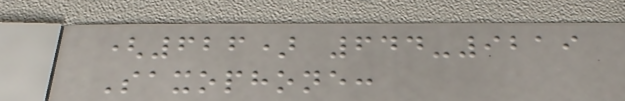(626) 644-9219
Saxophone:
